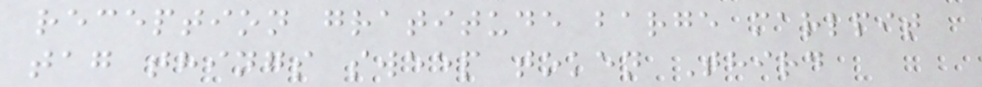reception gratitude barge marlpit
tag things sweep token Third
